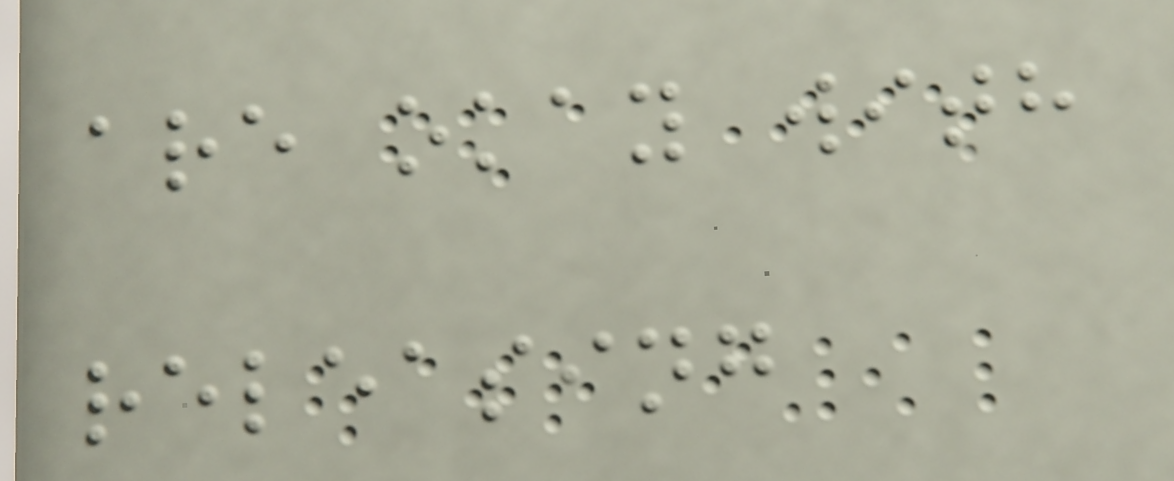are okay with
releasing
